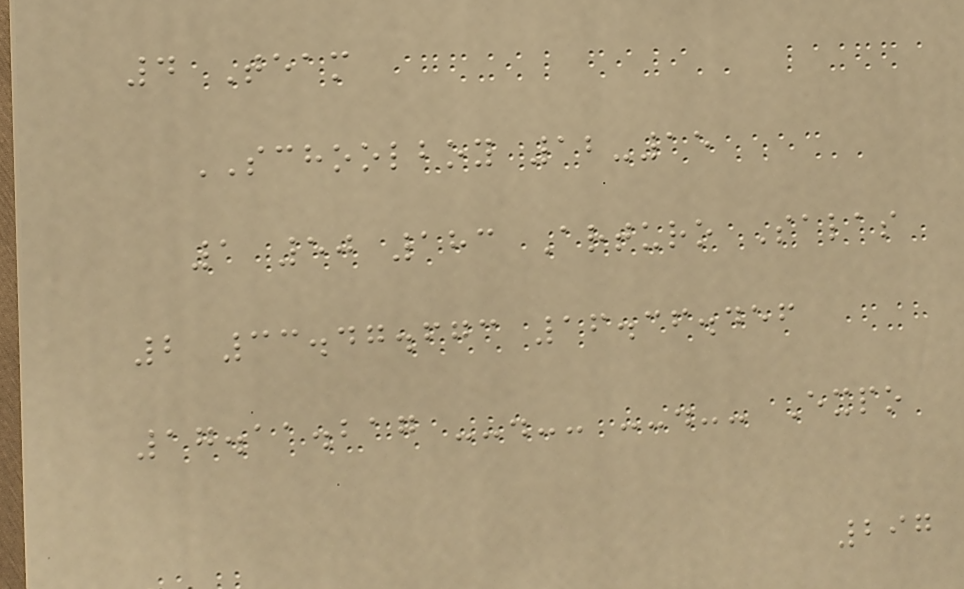4 Team
SCHOOLBOY 12-15
1 50 183 Arturo Salas
2 33.47.673 16.36.456
17.11.217 --.-- --.-- Expo
297
